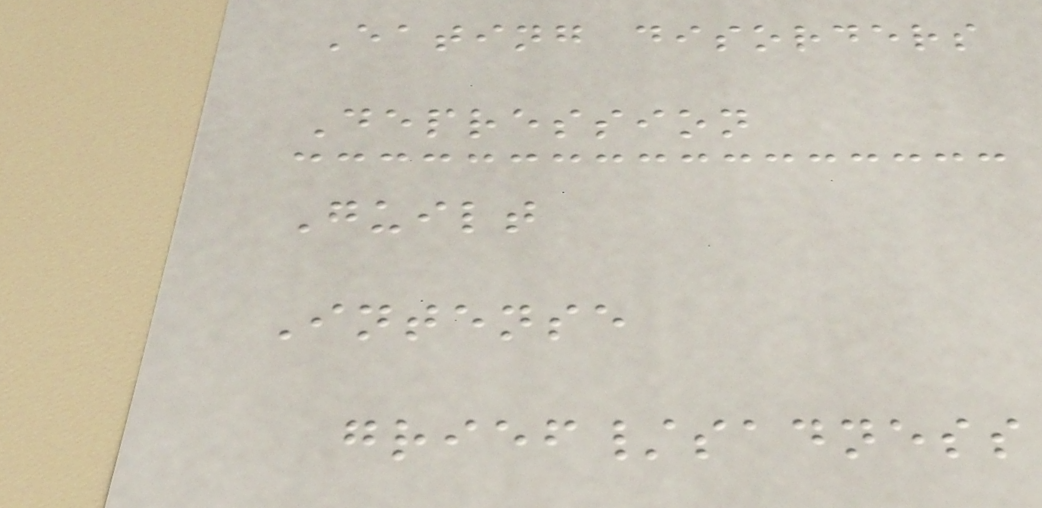Eating disorders
Depression
Guilt
Intense
grief/sadness
